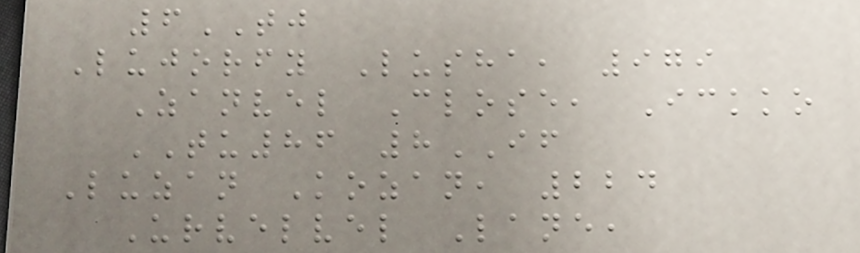6TJ
Lujorfy Lusha, 979
Zanvel Close, Ickko
TU86 8IF
Luzan Kozan, 224
Urvelvel Lane,
